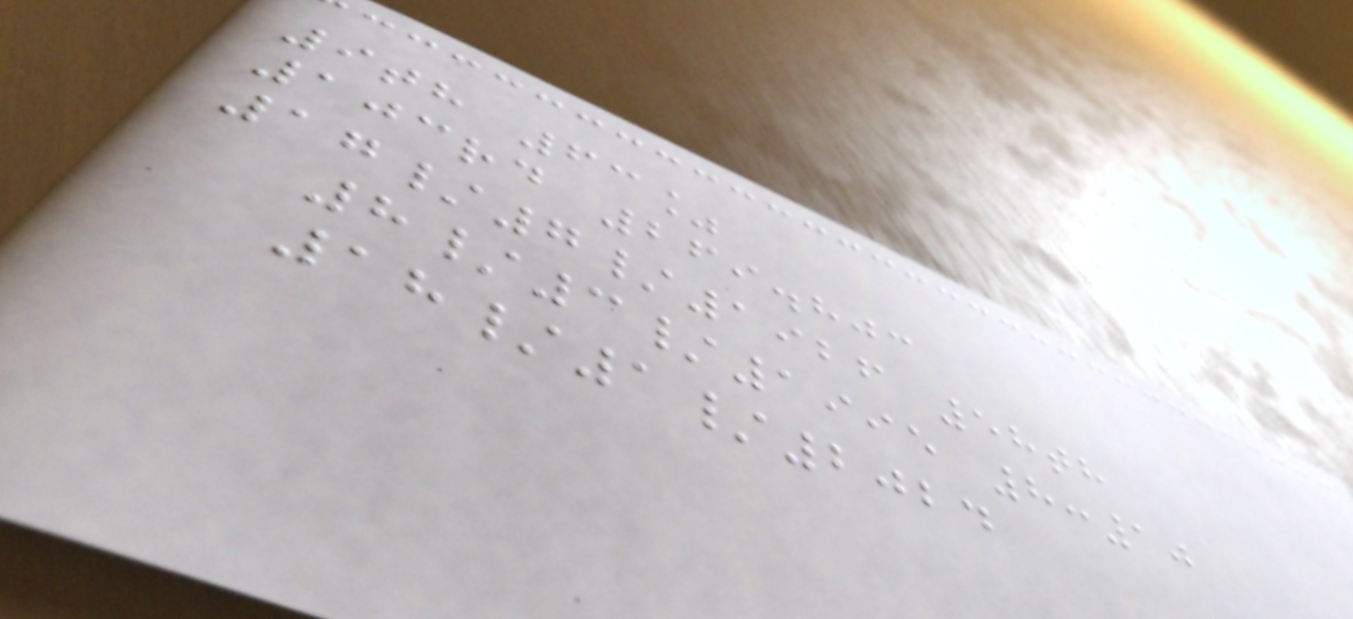9th 63%
103rd 269.803
17/7/1926 58th
8/3/1995 8:10
18/1/2024
